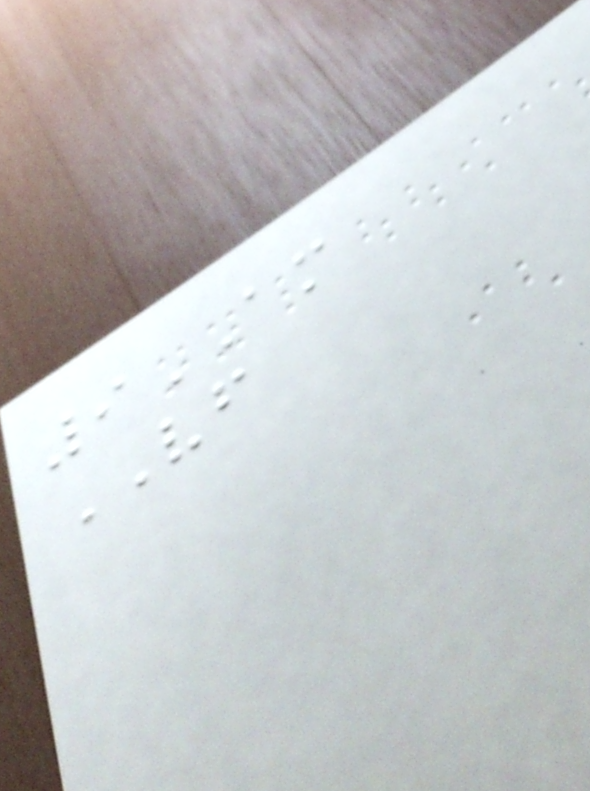9AM
VF
